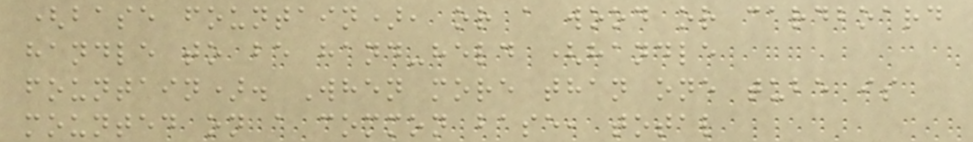(base fountain), or a wood or cardboard
handle to be hand-held (handle
fountain). When more than one tube is
mounted on a common base, total
